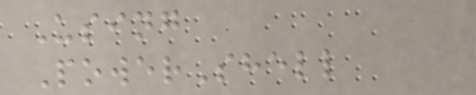Using
PowerShell
